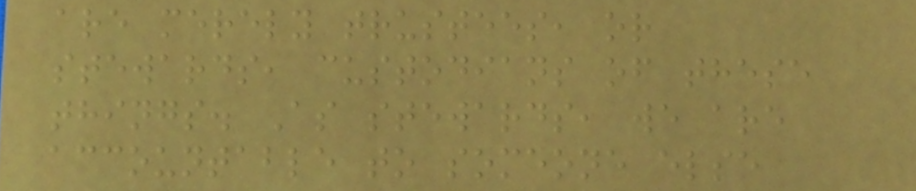are merely trustees, or
stewards, custodians of these
things. As stewards, we are
accountable to someone else
